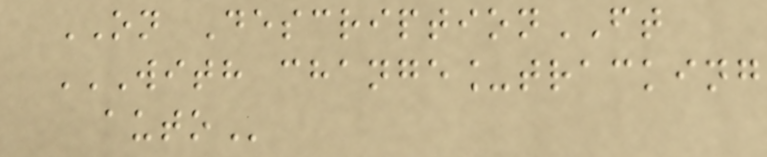ON DescriptionFT
WITH CHANGE_TRACKING
AUTO
